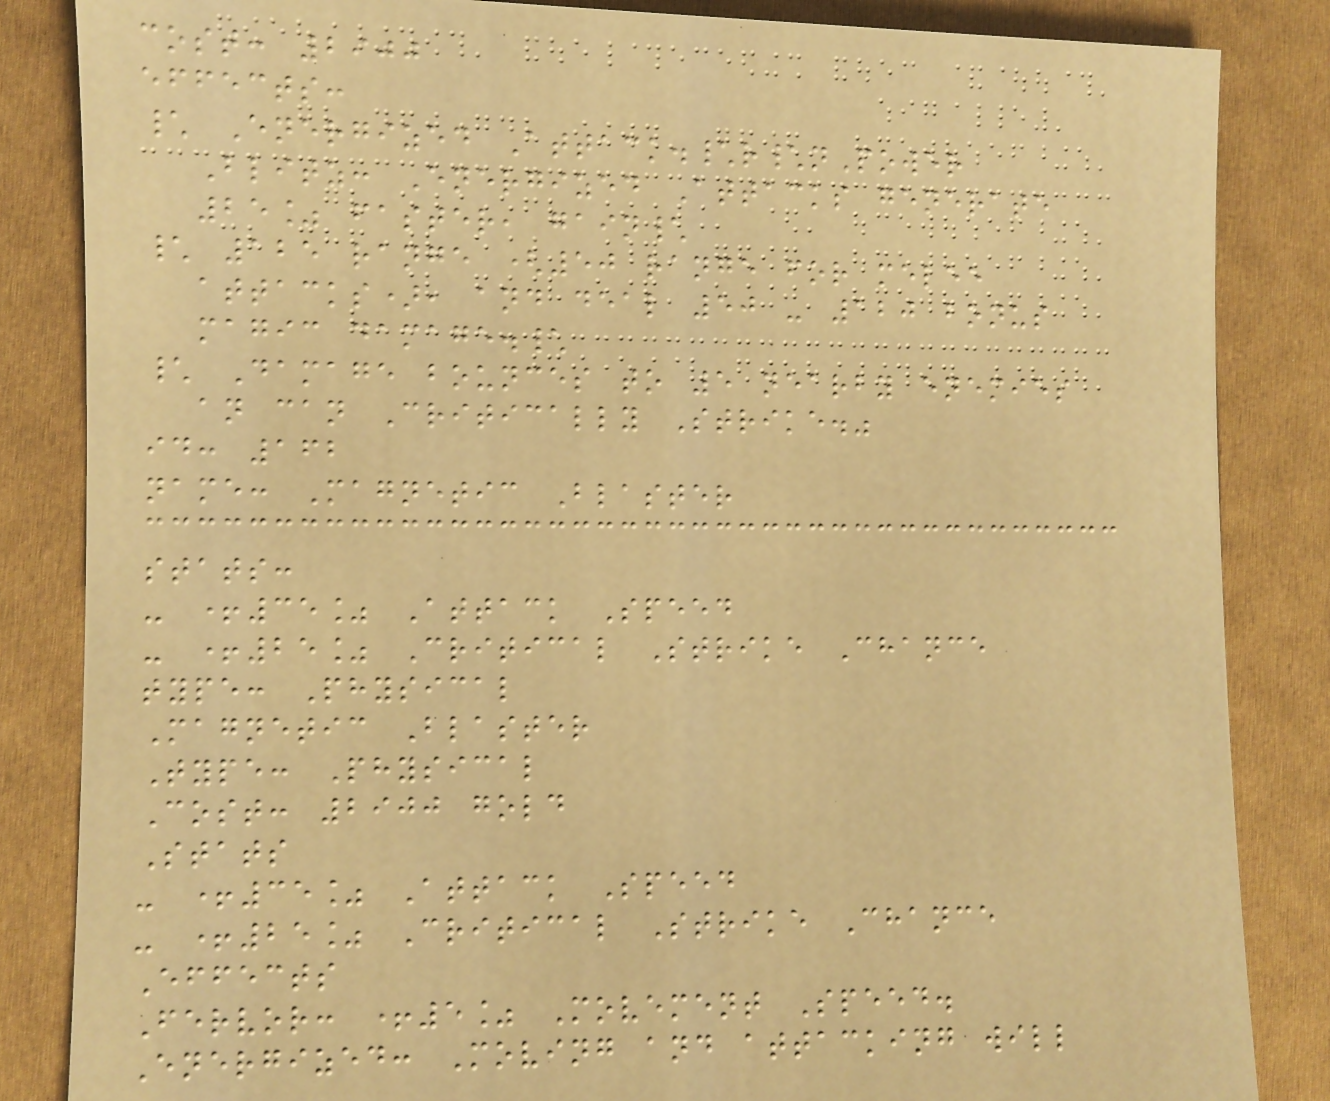cost: 2900
effects:
\ Energized Attack.\r\nPower
Blitz: Energized Attacks generate
25% faster, gain\
\ 125 range (50 range for melee
attacks), and deal 50 - 120 bonus
magic damage.\
\ Damage bounces to 5 nearby enemies
an can Critically Strike."
id: 162
name: Magnetic Blaster
stats:
- +35% Attack Speed
- +25% Critical Strike Chance
type: Physical
Magnetic Blaster
Type: Physical
Cost: 2900 gold
Stats
- +35% Attack Speed
- +25% Critical Strike Chance
Effects
Fervor: +5% Movement Speed.
Energized: Moving and attacking will
